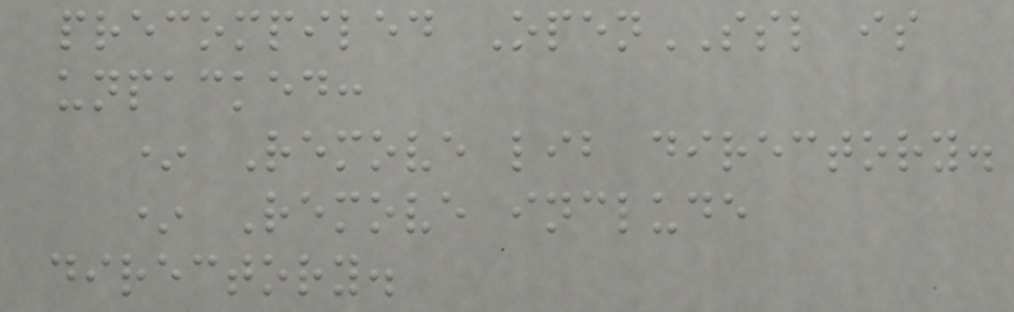precompiled OpenSSL is
unpacked:
* Remove lib directory.
* Remove include
directory.
